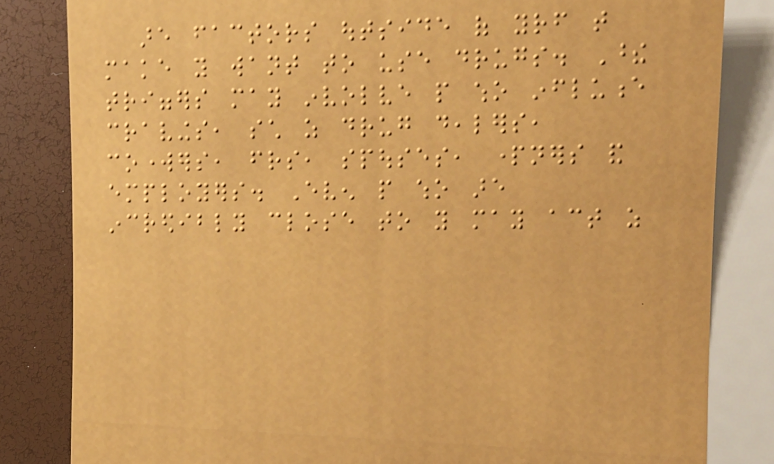are factors outside of yourself that
make you want to use drugs. These
triggers may involve people who influence
cravings, such as drug dealers,
coworkers, friends, spouses, partners and
employers. Even people who are
incredibly close to you may act as
